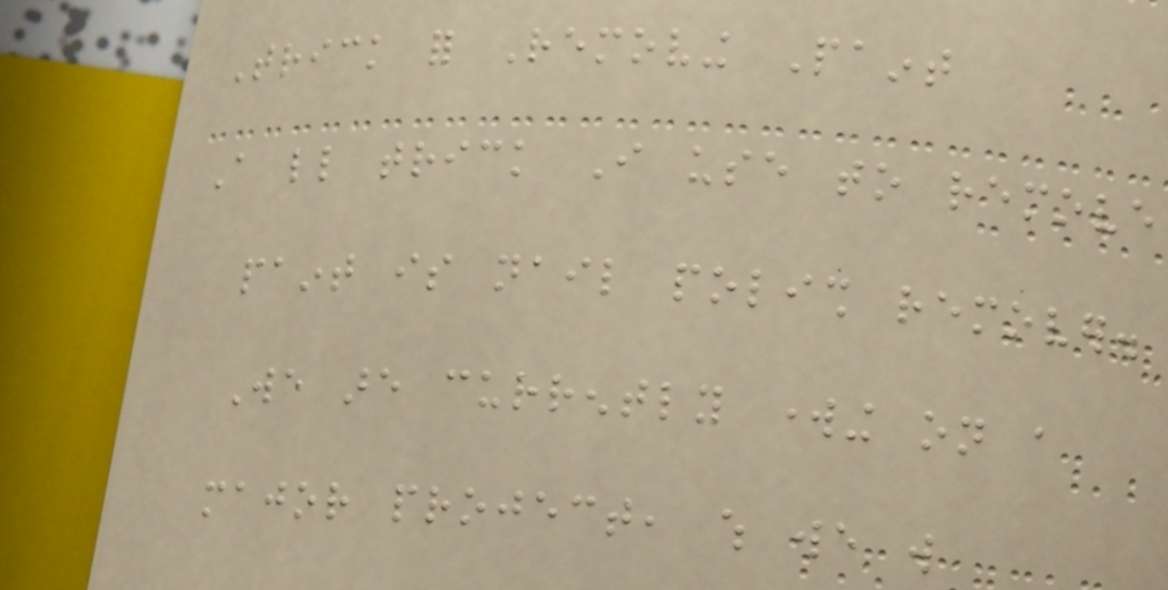Trick for Removing Paint
A little trick I use to remove
paint is nail polish remover.
We are currently working on a
major project, which we will
